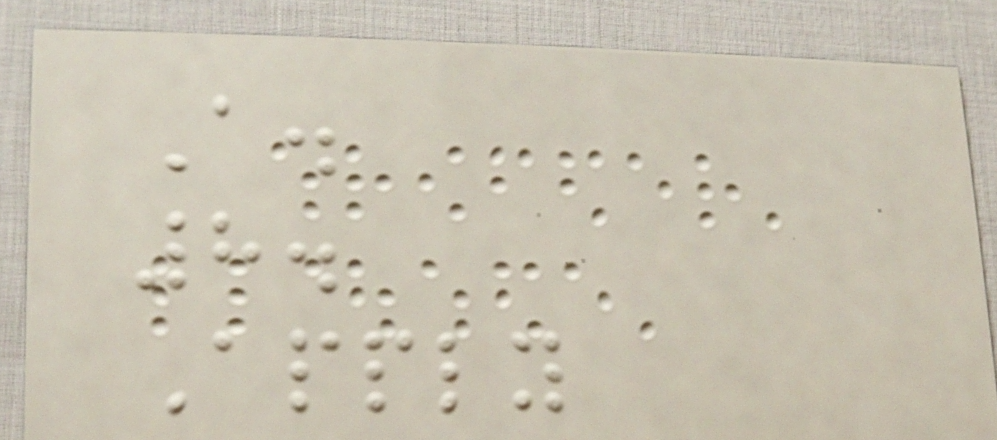A.
8.
Apply
